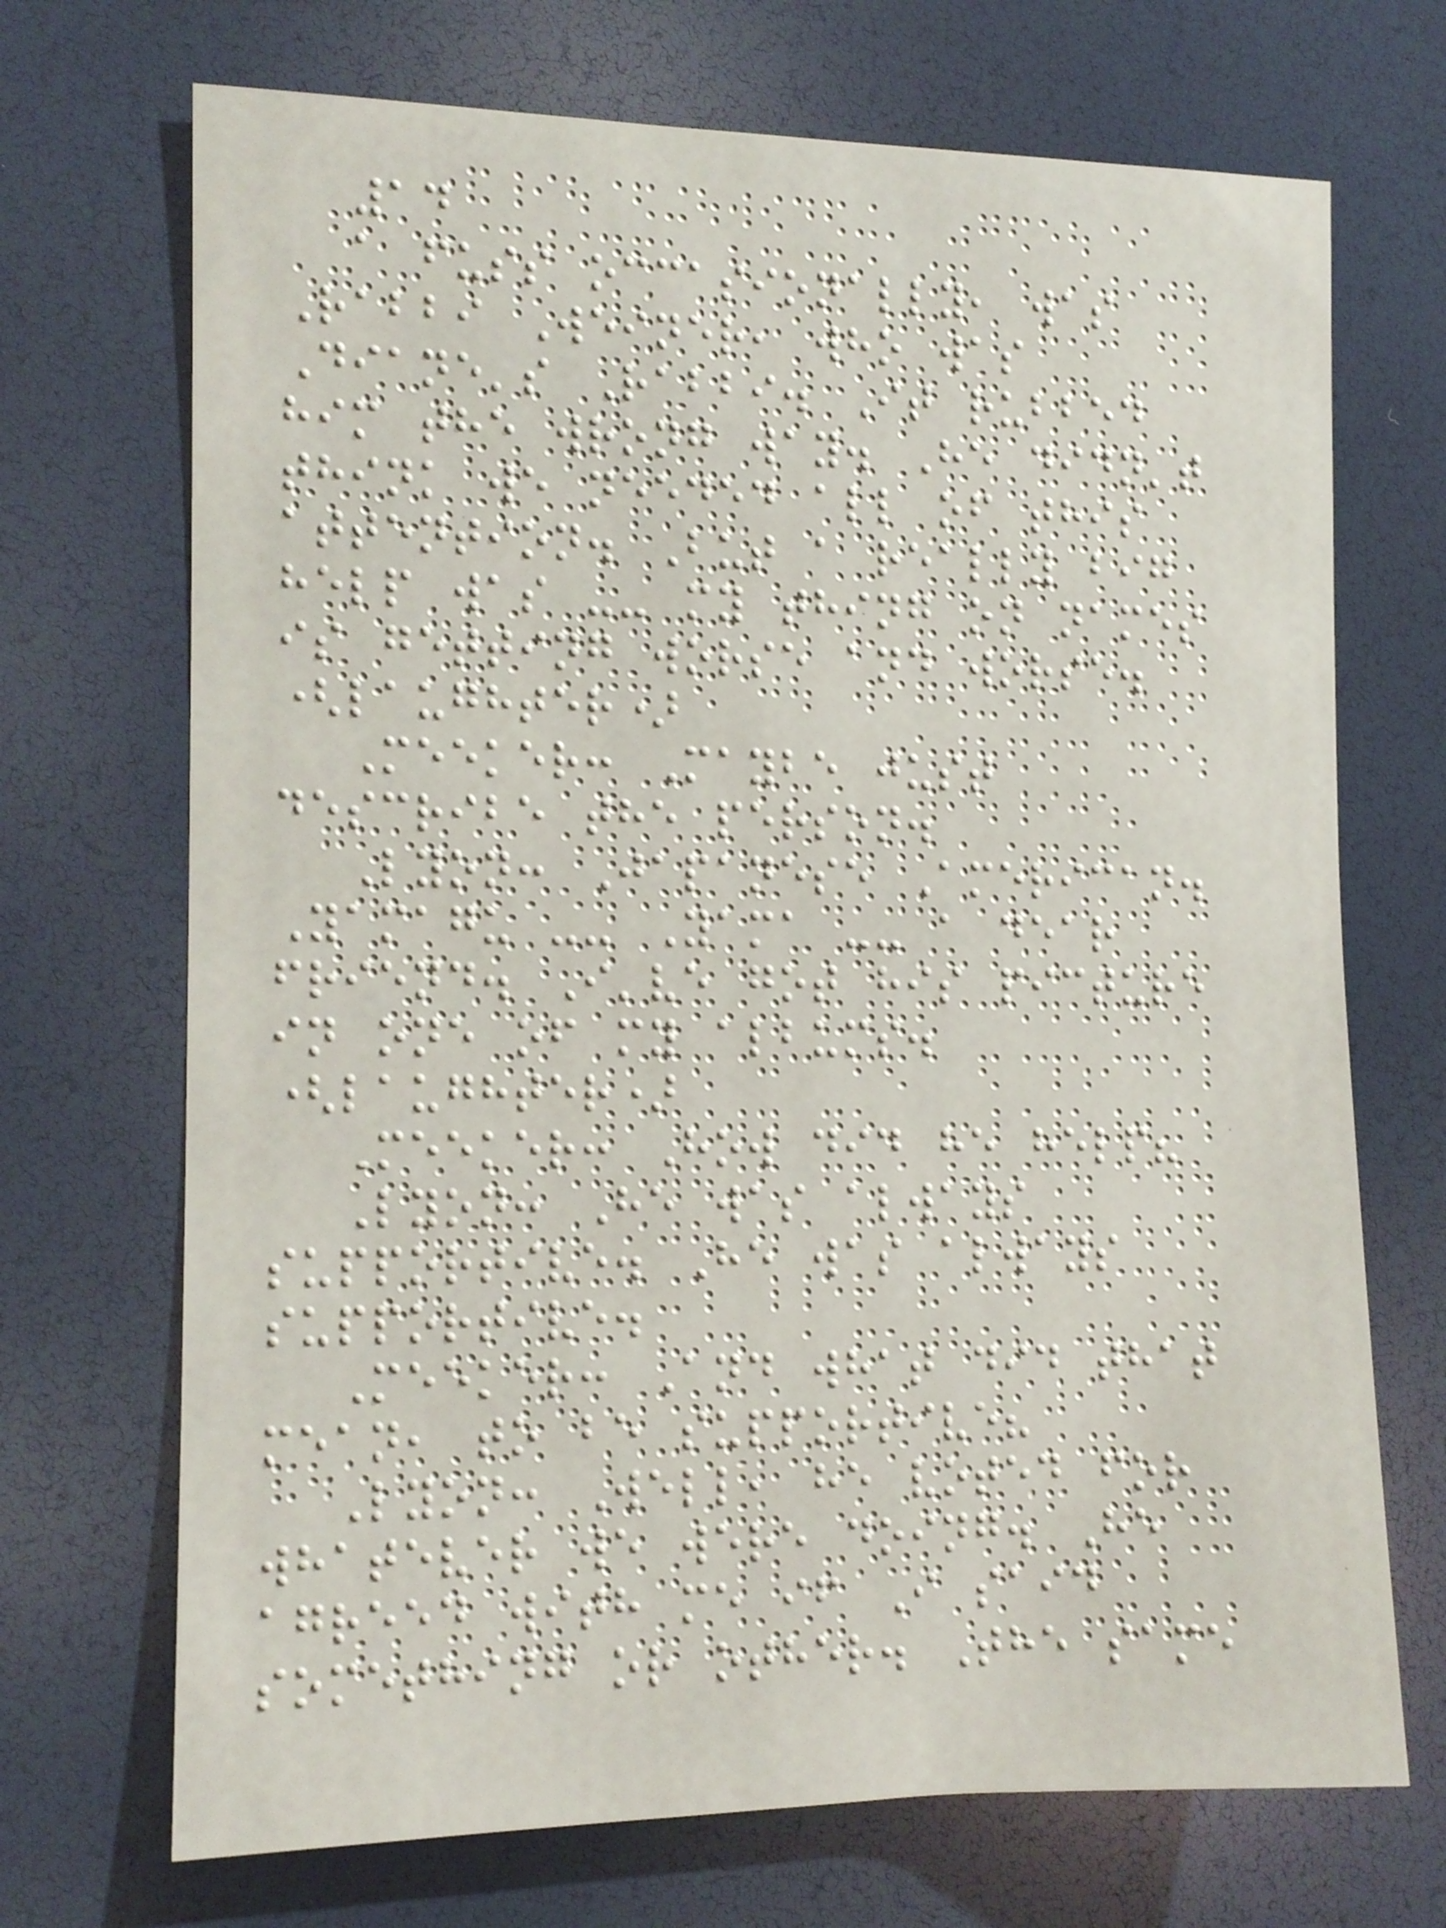14
a fuss occasionally, was
Rabbi Weiner, who was
Diane's Rabbi. It rubbed
him the wrong way. He didn't
think we needed all of this
attention. But a really big
help was -- my thing on names
is getting worse and worse.
(laughter)
Meeker: Maybe just
describe the person.
Lyon: Japanese American.
Yamagu -- Yama -- a dear
friend. I've got his picture
in one of my albums.
(laughter)
Meeker: How did he help?
Lyon: He was always
supportive. He was always
supportive.
Meeker: And what did that
mean, to be supportive?
Lyon: Well, he voted for
whatever we were doing. He
agreed with me if I said
something or other. The same
